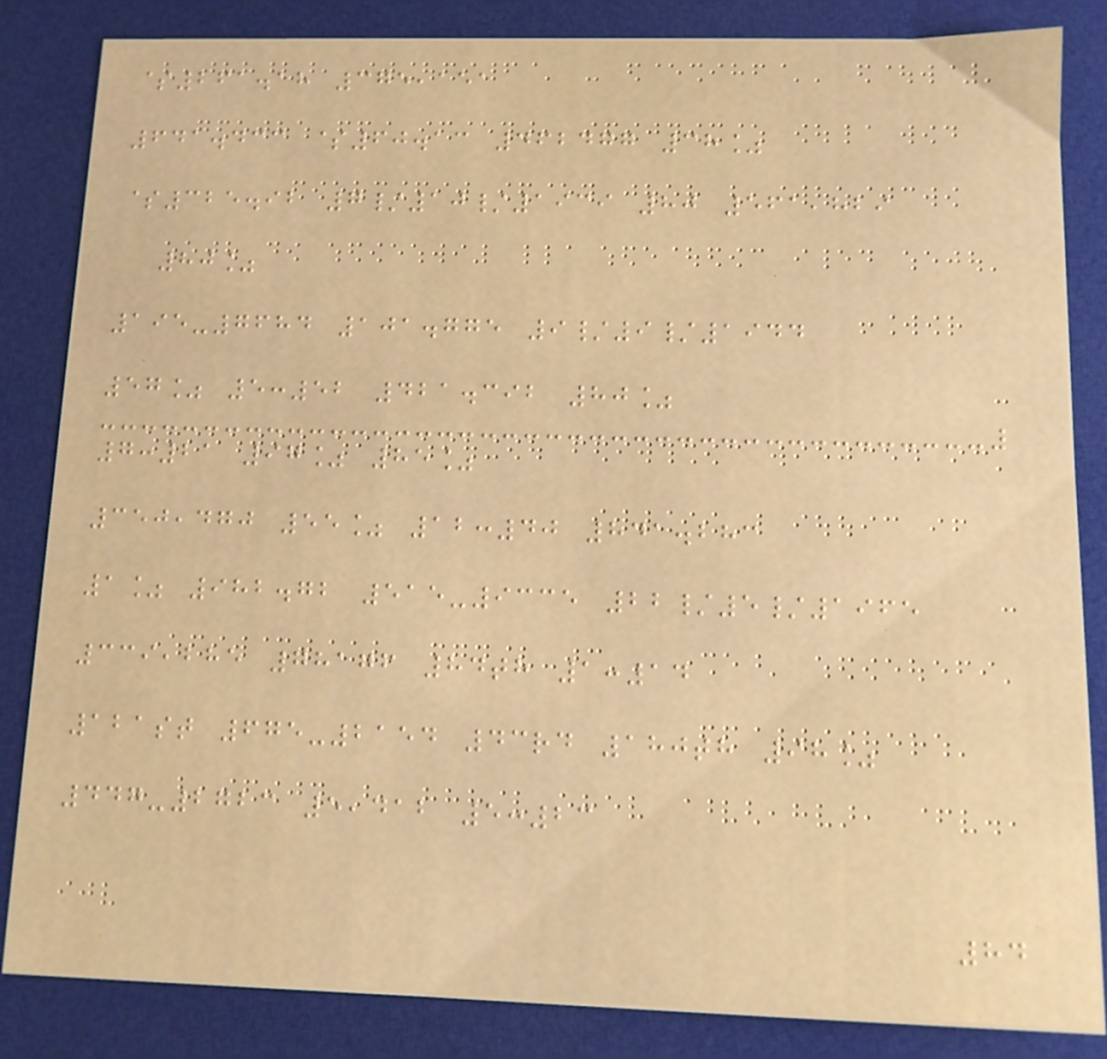$261.18 375,151
641.433 $60.13 462477 38%
$325.92 7/10/1939 80 561,829
80%
195-7684 101.775 9/9/1944
57% 5:52 421.392 80%
7:21 97% 85%
350,470 55% 12:40 841.283
1% 982.72 515-9335 22/5/1965
339,285 78176 84th 1:14
121st 675-2154 43rd 180th 98%
447-2723 5,412 5:23
84
